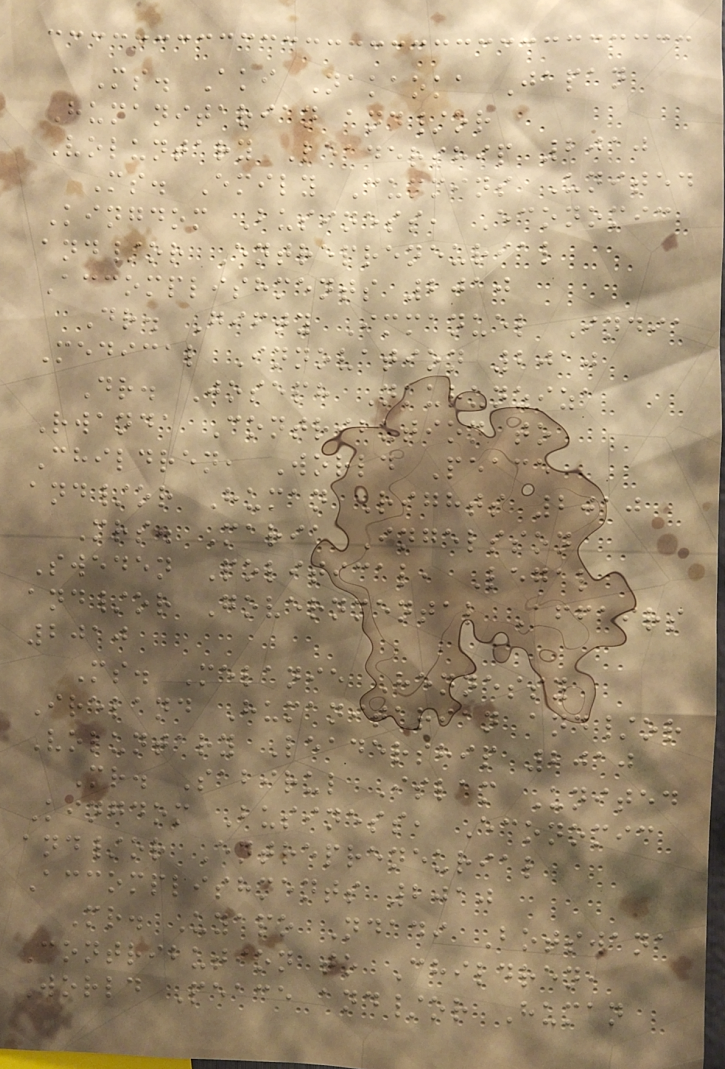Ms. Aki Nakaoka Japan
Humanitarian and/or
Voluntary Leadership 2010
Ms. Emily Cummins United
Kingdom Business, Economic
and/or Entrepreneurial
Accomplishments 2010
Dr. Gifty Immanuel India
Medical Innovation 2010
Dr. Joseph Nkurunziza
Rwanda Contribution to
Children, World Peace
and/or Human Rights 2010
Mrs. Maria Ingelsson
Sweden Political, Legal
and/or Governmental Affairs
2010
Ms. Melanie Hennessy
Ireland Humanitarian and/or
Voluntary Leadership 2010
Mr. Sabirul Islam United
Kingdom Business, Economic
and/or Entrepreneurial
Accomplishments 2010
Mr. Uyapo Ndadi Botswana
Contribution to Children,
World Peace and/or Human
